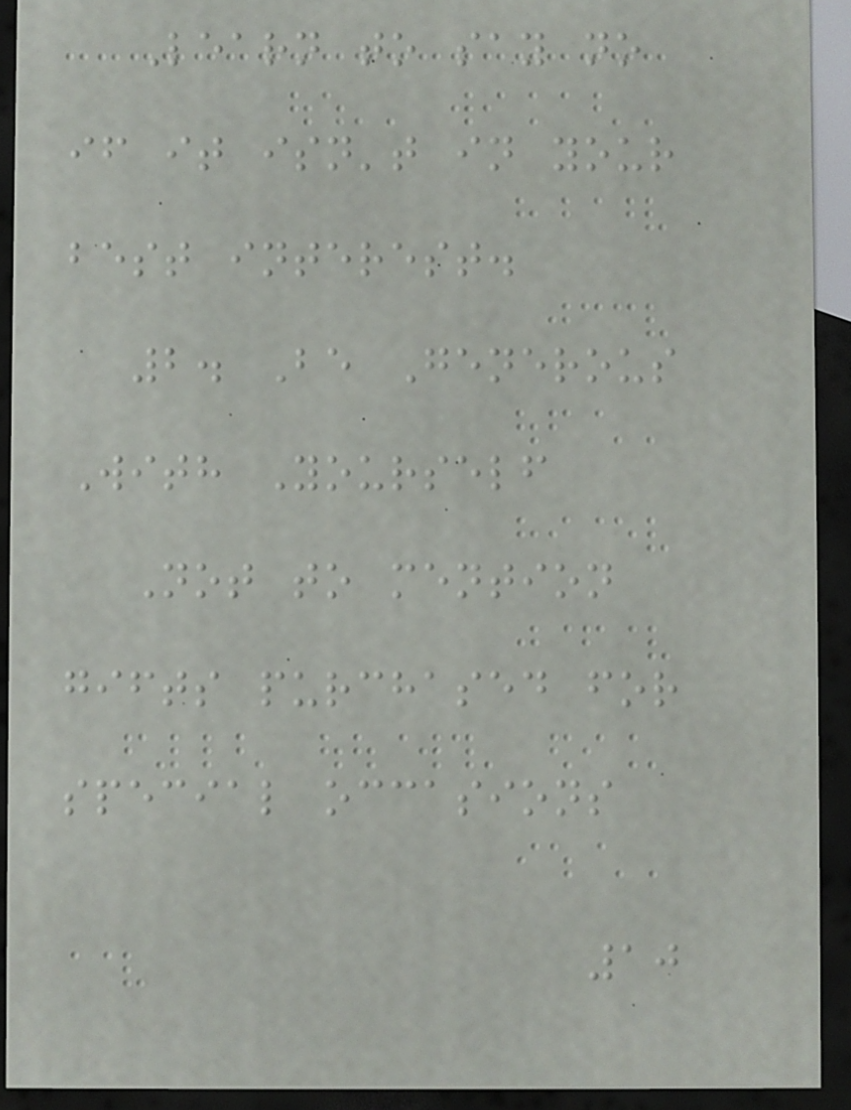Learn to say no
if it isn't in your
best interest.
2. Be Generous
With Yourself
Not to mention
gifts purchased for
special occasions
10
